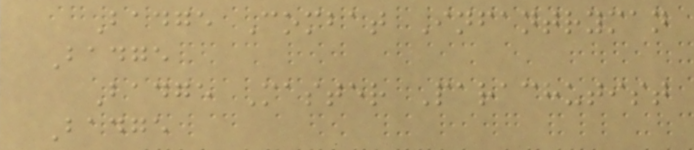Badge Combat Infantryman
Badge
Badge Master Parachutist
Badge
